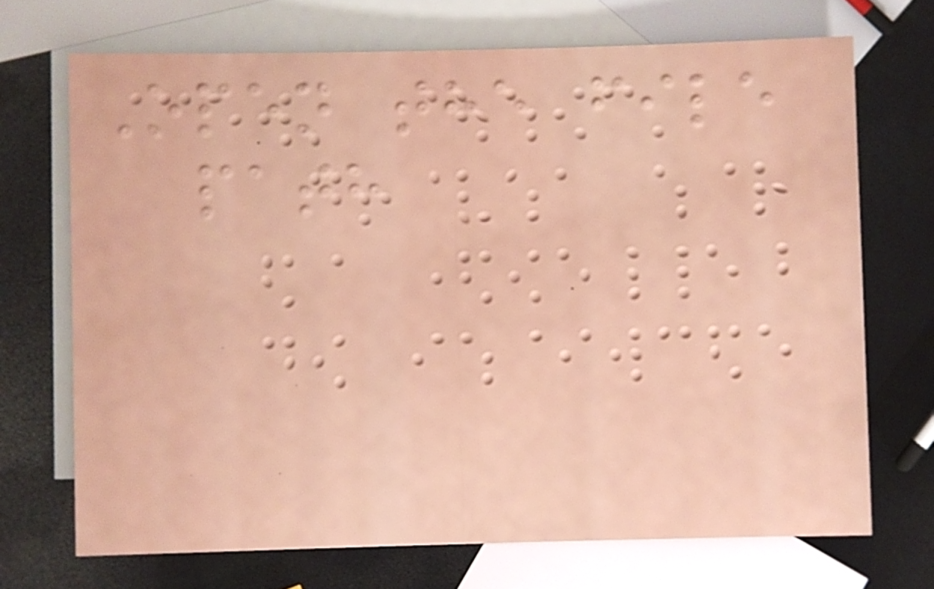Open the file
path
